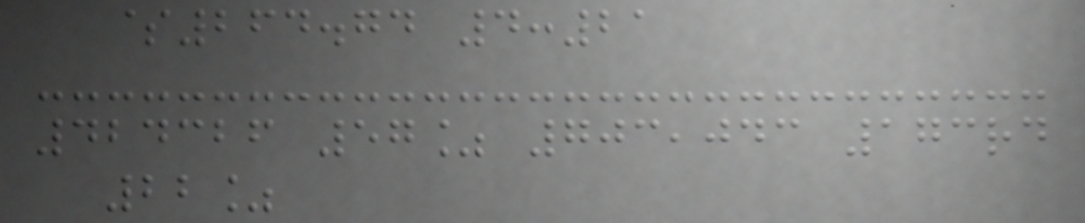$264.74 4:21
424326 57% 703,043 173rd
22%
